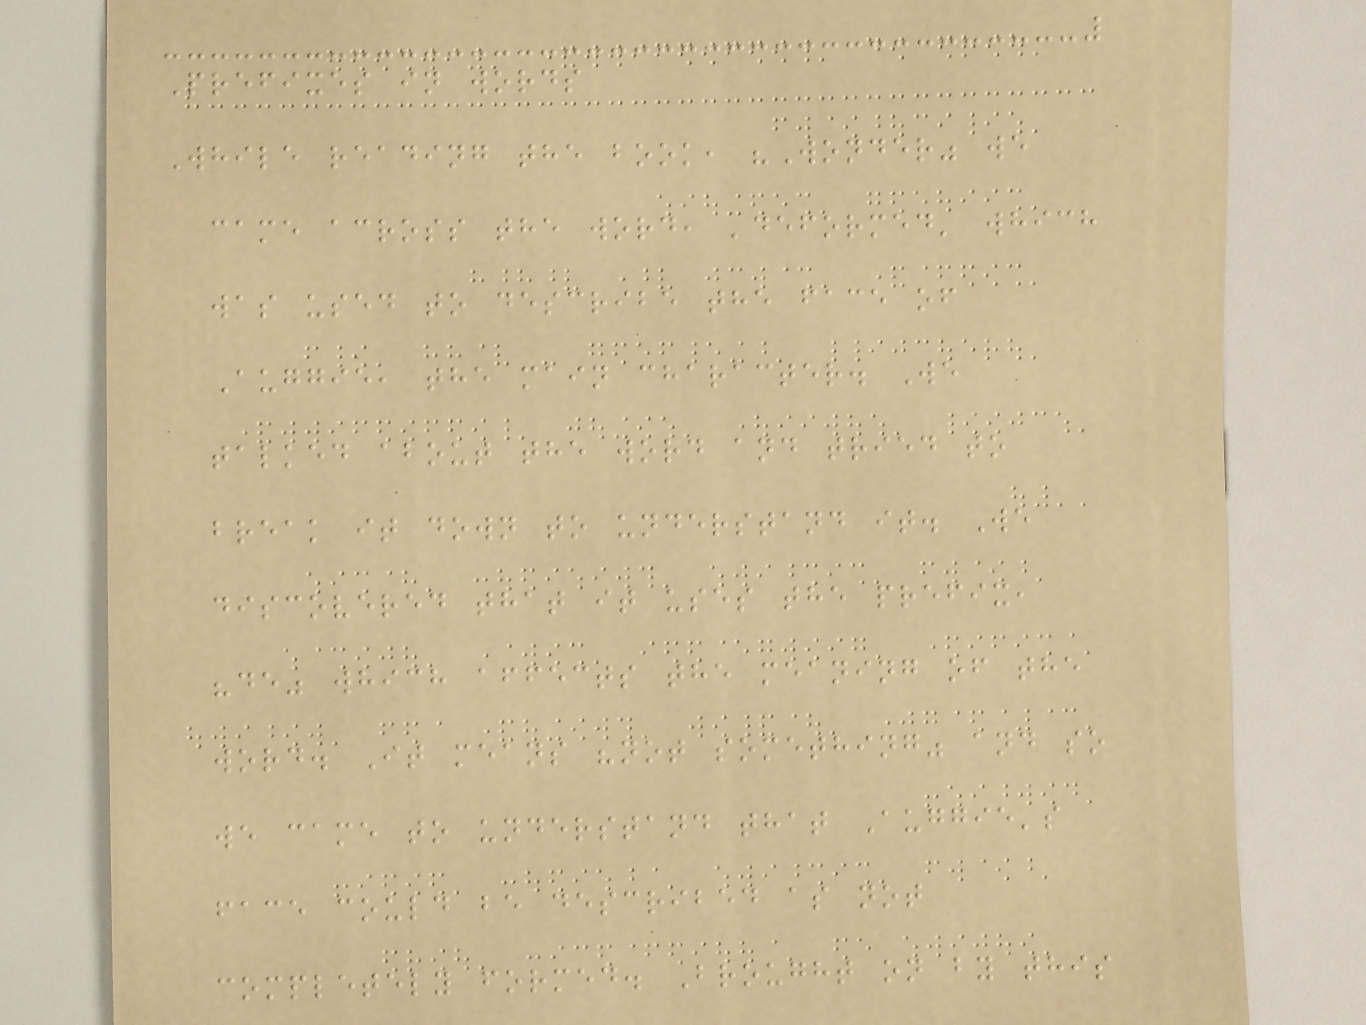Prefixes in words
While reading the book, "Wonder" we
came across the word, 'deformed' which
was used to describe the face of
Auggie, the main character. We
talked about the word and tried to
break it down to understand it. We
discovered that it uses the prefix,
"de" which affects the meaning of the
word. It means "not something" and so
we came to understand that Auggie's
face could be described as not
completely formed. Brought on by this
